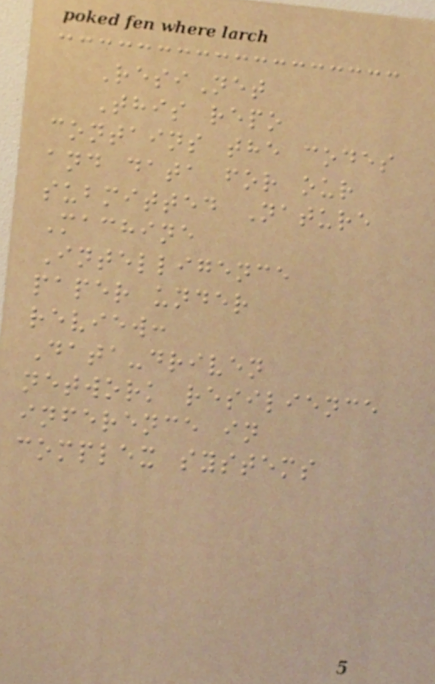ResiNet
This repo
contains the codes
and data for our
submitted Nature
Machine
Intelligence
paper under
review:
Data-driven
network resilience
inference in
complex systems
